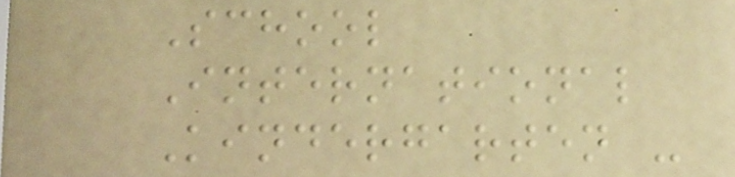School
International
Kindergarten -
